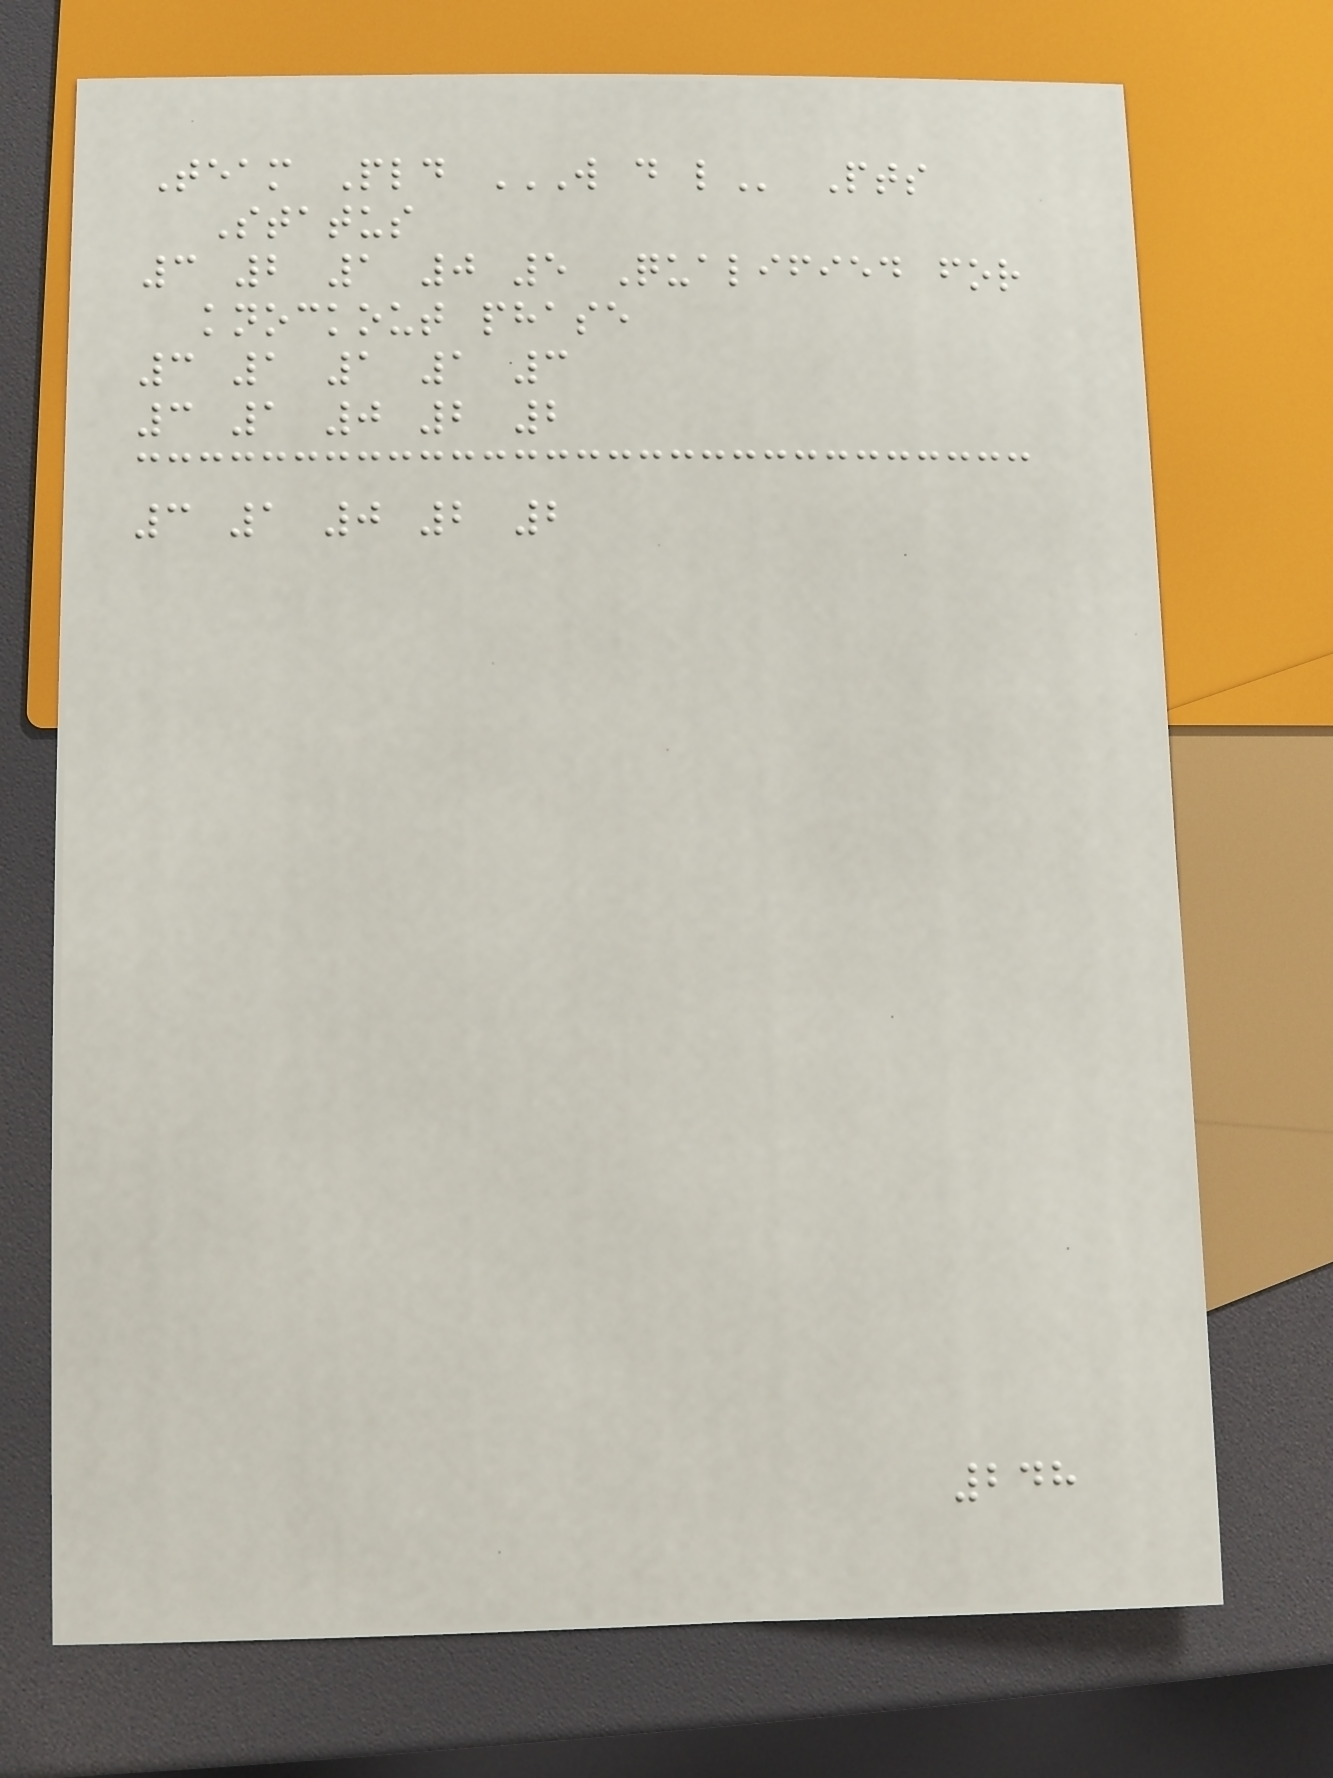Team Pld W D L Pts
Status
3 2 1 0 5 Qualified for
knockout phase
3 1 1 1 3
3 1 0 2 2
3 1 0 2 2
248
